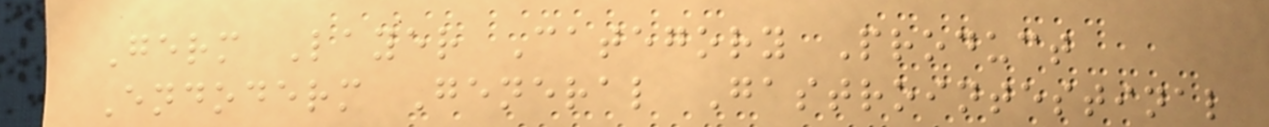Germ Layer Category Product
Endoderm General Gastrointestinal
